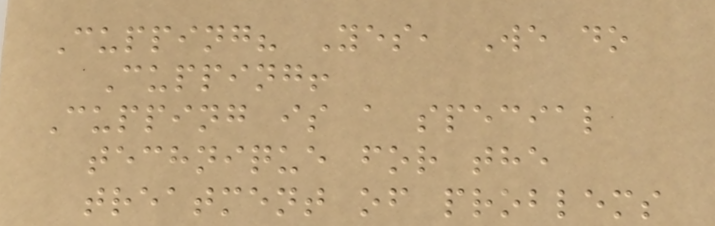Cupping? Yes, We do
Cupping!
Cupping is a special
technique for the
treatment of problems
